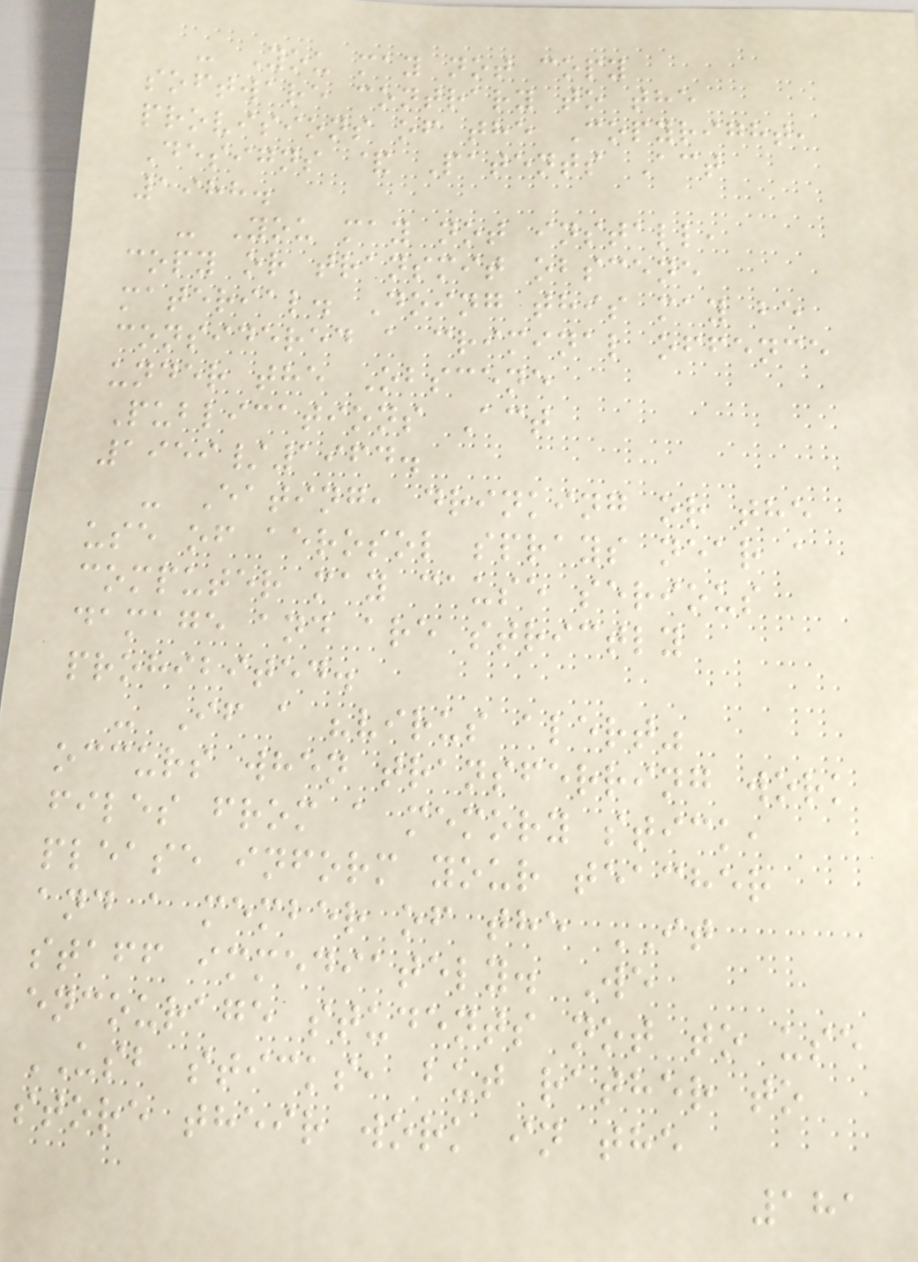- You may not copy
software contrary to the
provisions of the Copyright,
Designs & Patents Act
1988.
- You may not install,
copy or transmit obscene
material. Doing this may be
considered a criminal offence
under the Obscene
Publications Act
1959/1964.
- Eating, drinking or the
use of aerosol sprays near a
computer may cause serious
damage and are strictly
prohibited.
- If a "virus alert"
occurs when transferring work
files from a memory stick,
please inform your teacher
and a member of the IT
staff immediately. We
encourage students not to use
USB sticks, but rather to
store their work in the
181
